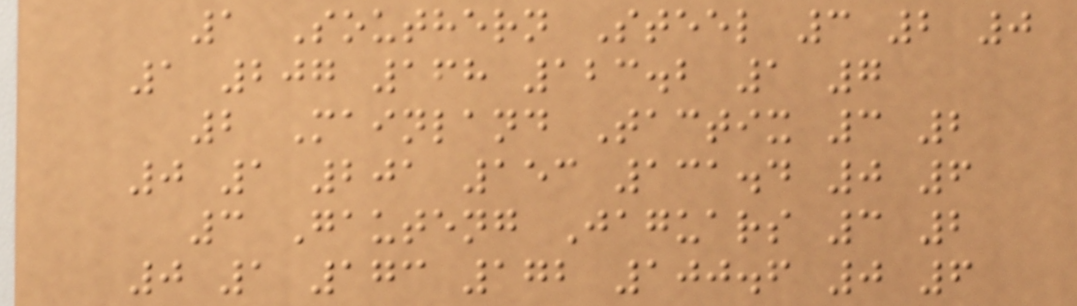1 Southern Steel 3 2 0
1 207 168 123.2 1 7
2 Mainland Tactix 3 2
0 1 201 153 131.4 0 6
3 Gauteng Jaguars 3 2
0 1 173 172 100.6 0 6
